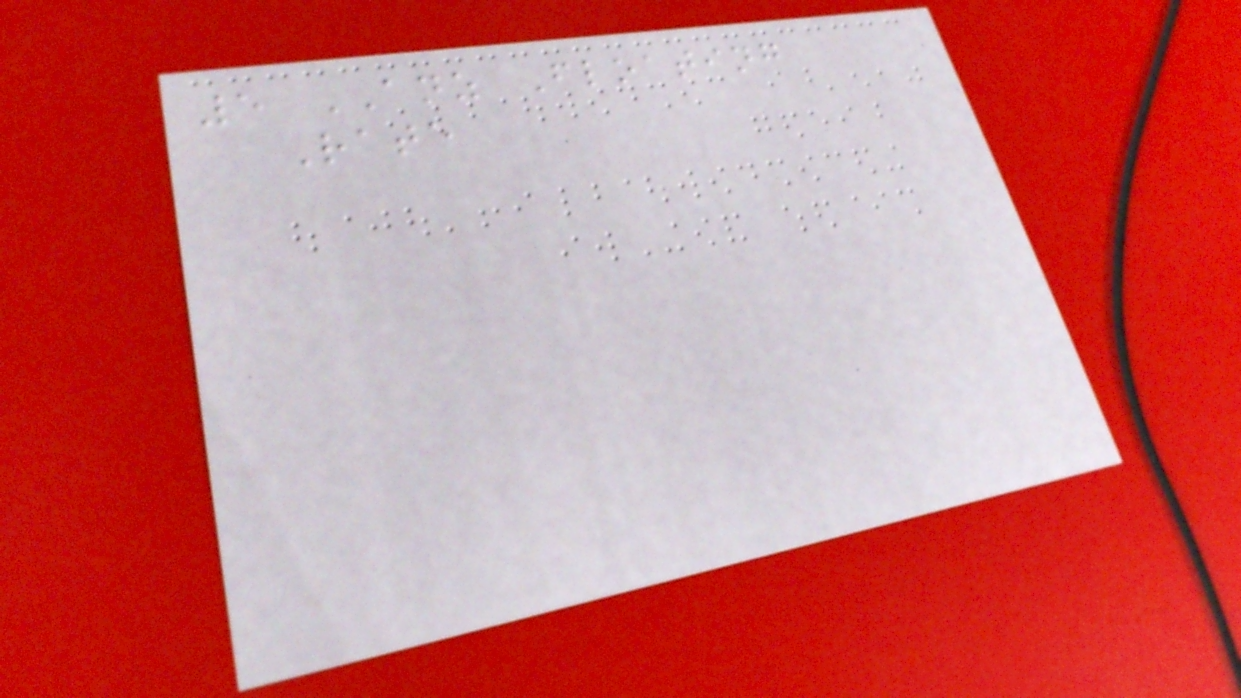5 ANZ Floating
Rate
